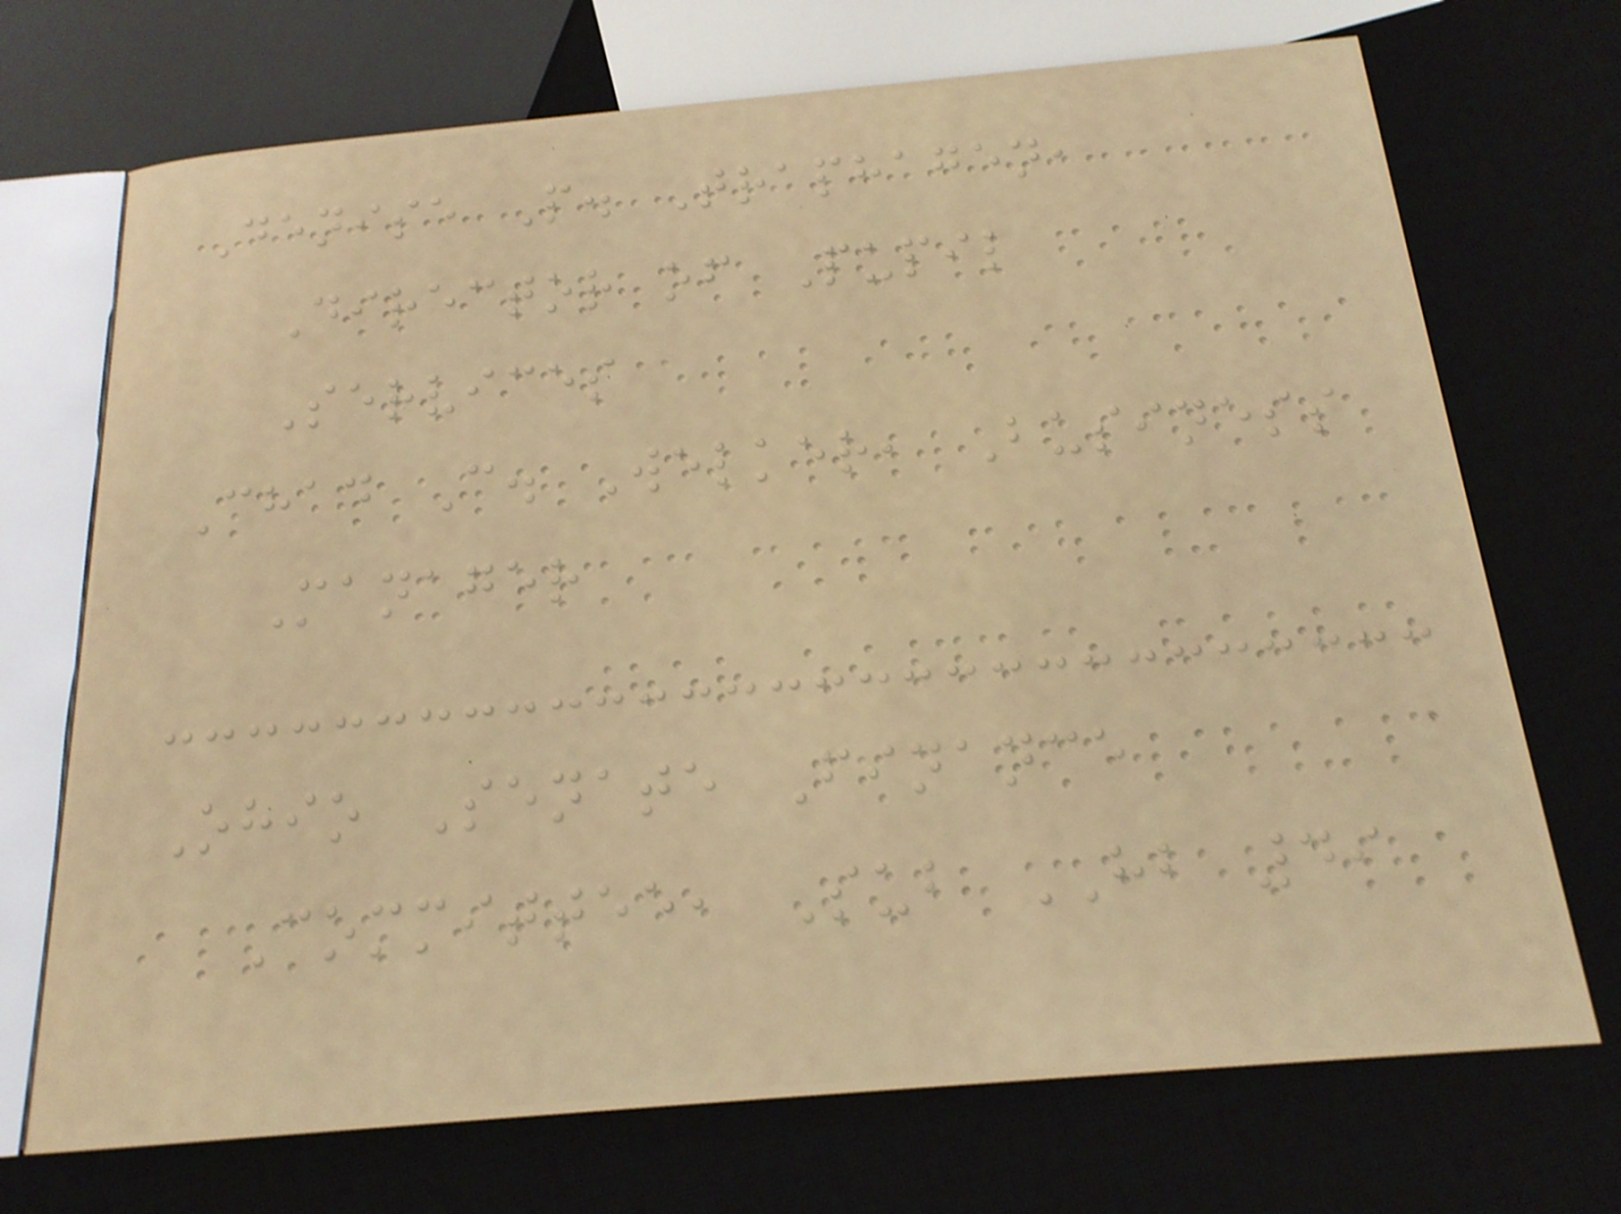Denise P. Traphagen,
Director of Pupil
Services
Chad C. Welker, Business
Manager
Ohio Senate Finance
Committee, Sub HB 49
